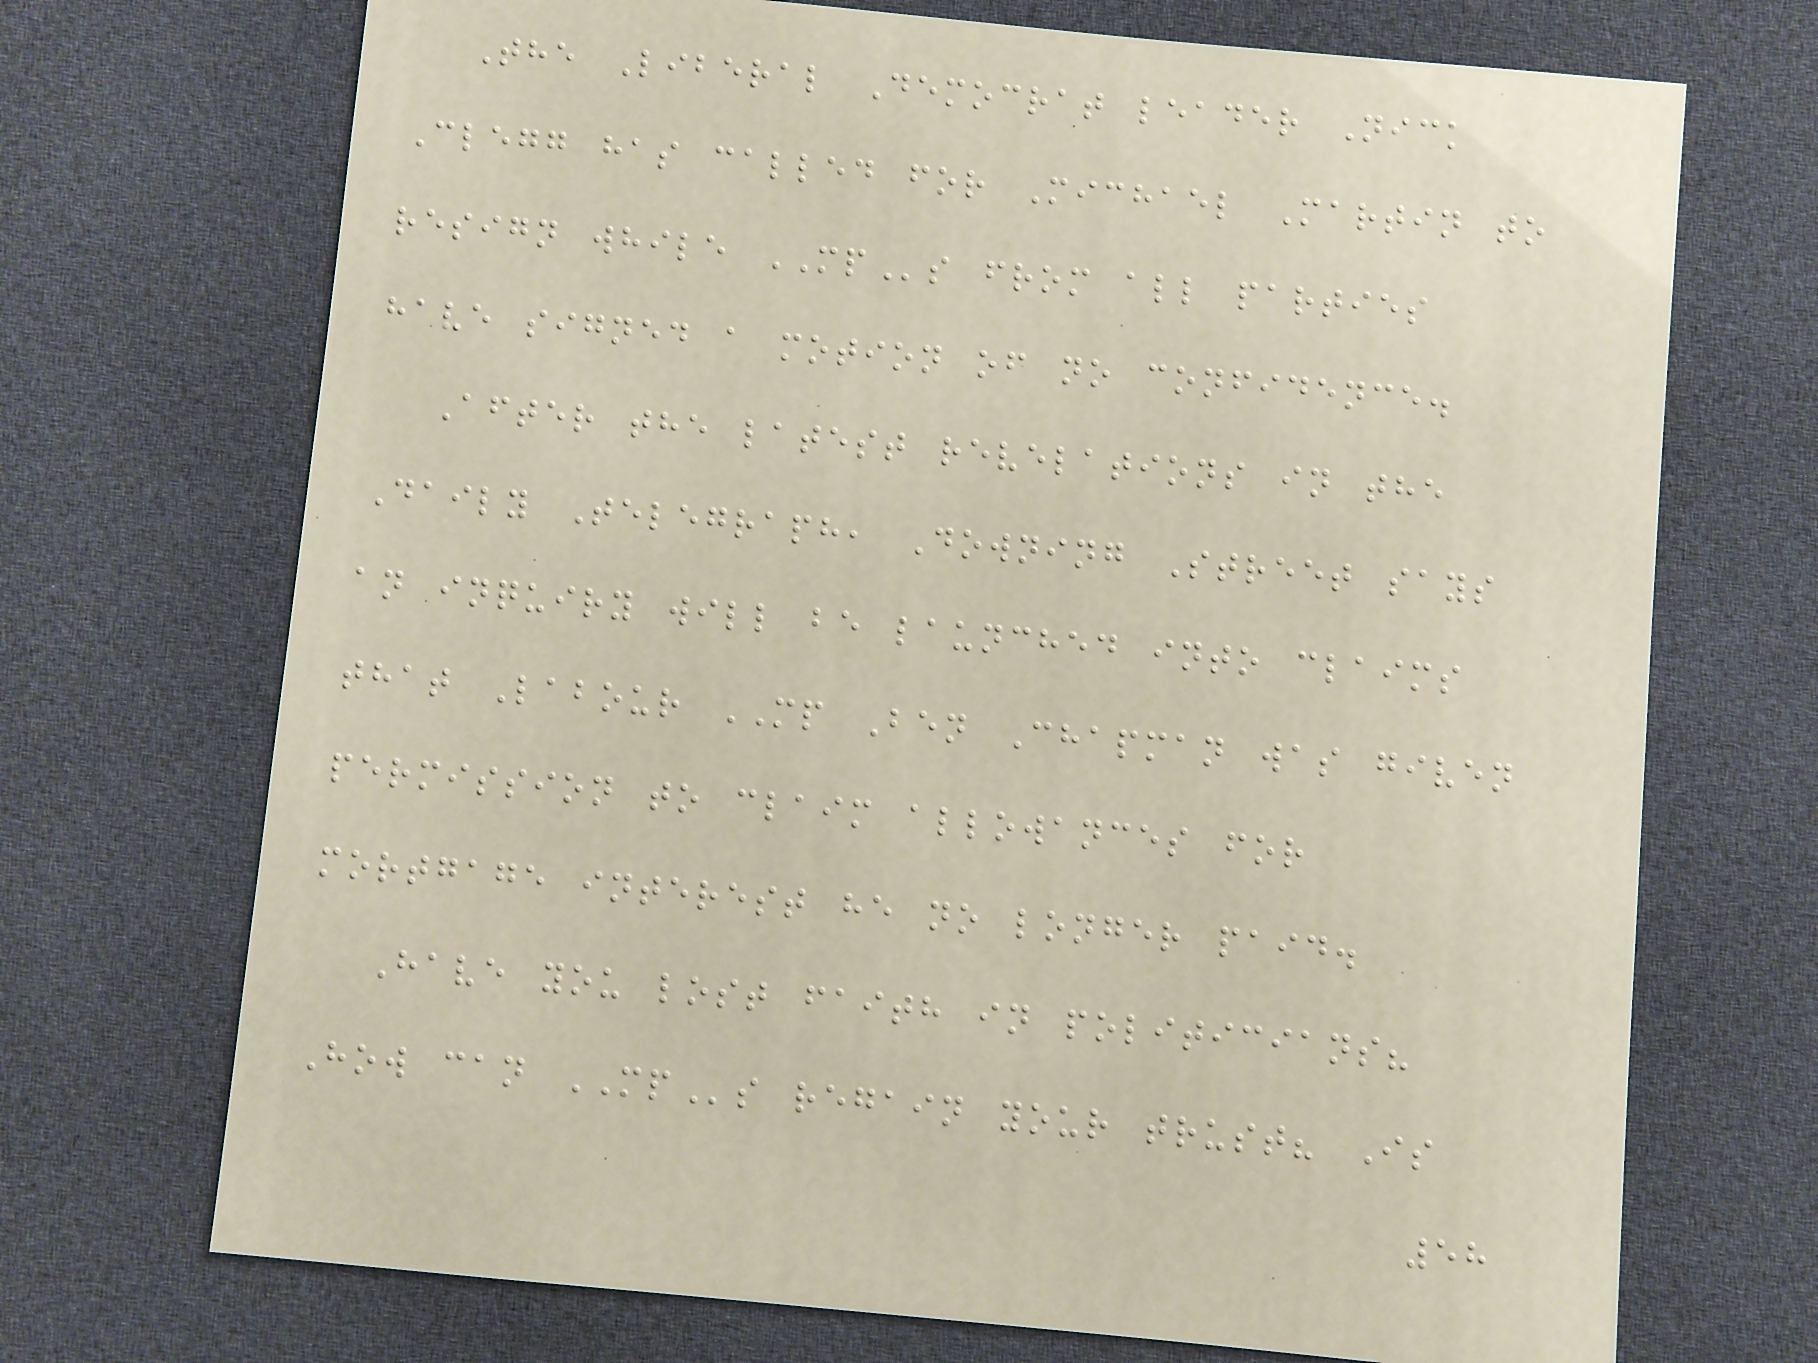The Liberal Democrat leader Nick
Clegg has called for Michael Martin to
resign while MPs from all parties
have signed a motion of no confidence.
After the latest revelations in the
Daily Telegraph, Downing Street says
an inquiry will be launched into claims
that Labour MP Ben Chapman was given
permission to claim allowances for
mortgage interest he no longer paid.
Have you lost faith in politicians?
How can MPs regain your trust? Is
58
